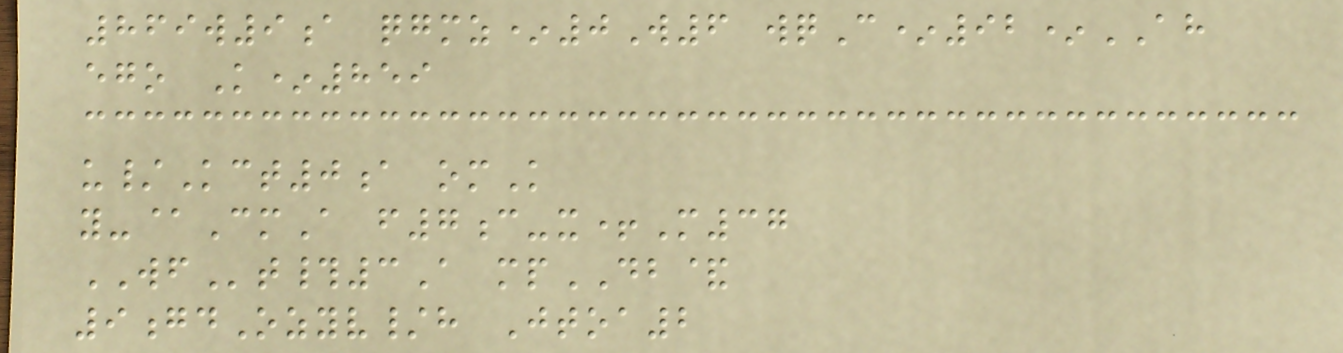869w9a qgmz*0W6 wqC*92*AH
ego K*859
u/Kct0a omK
y-@CmA f7c-x+M37
WFt#3A mpDB&
9gdOzyv/h Jtoa2
